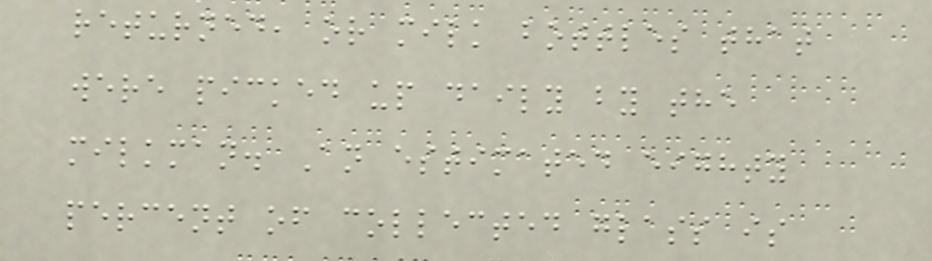returned, or milk bottles that
were picked up daily by the
milkman. An estimated eighty
percent of collected glass is
